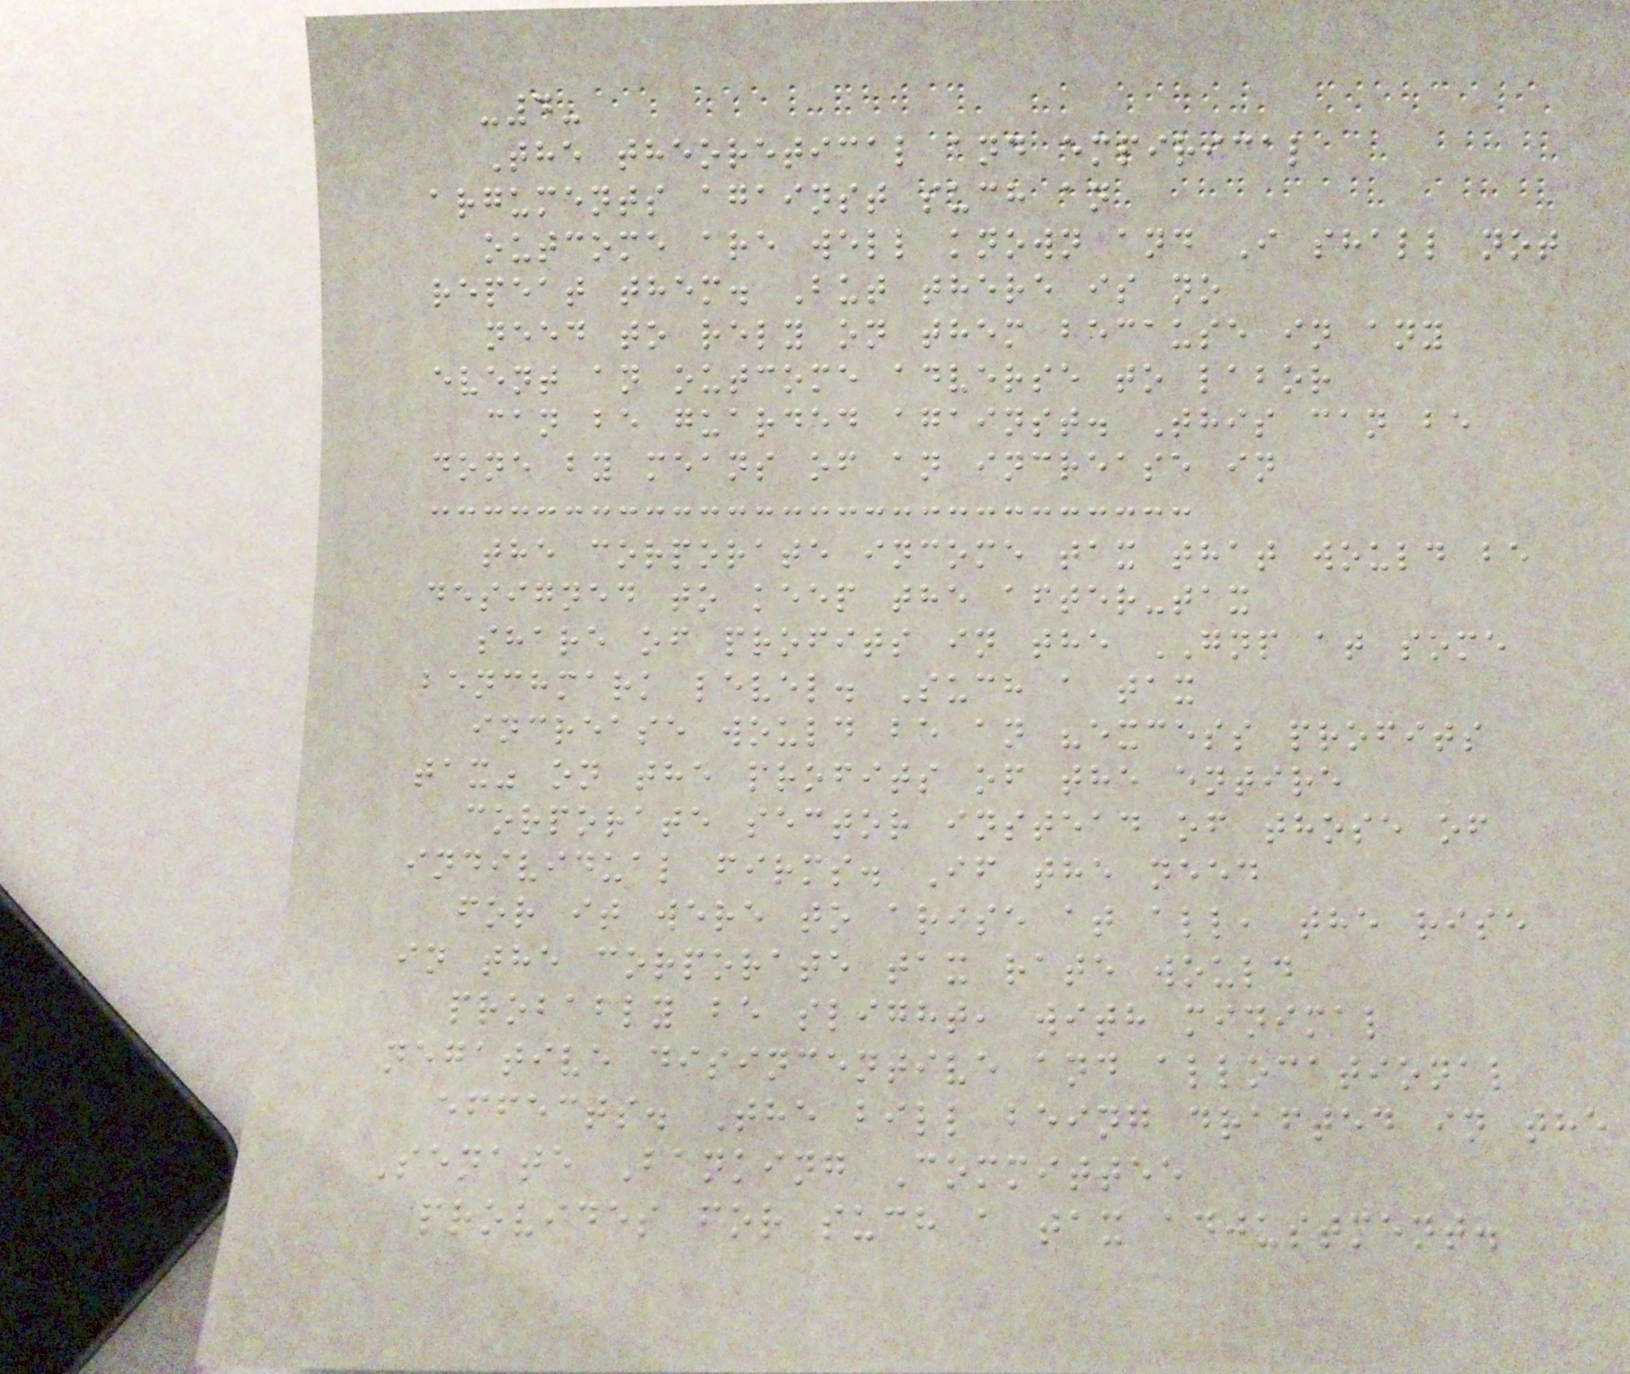-4-
The theoretical and empirical
arguments against such an
outcome are well known and I shall not
repeat them. But there is no
need to rely on them because in any
event an outcome adverse to labor
can be guarded against. This can be
done by means of an increase in
the corporate income tax that would be
designed to keep the after-tax
share of profits in the GNP at some
benchmark level. Such a tax
increase would be an "excess profits
tax" on the profits of the entire
corporate sector instead of those of
individual firms. If the need
for it were to arise at all, the rise
in the corporate tax rate would
probably be slight, with minimal
negative disincentive and allocational
effects. The bill being drafted in the
Senate Banking Committee
provides for such a tax adjustment.
